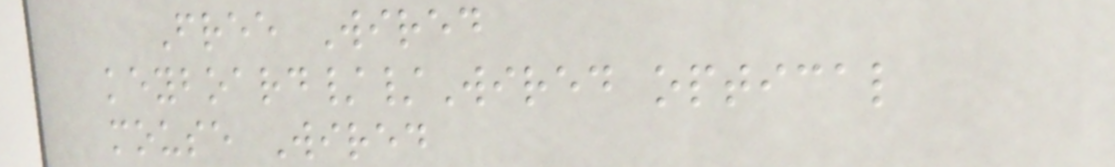Free Wired
keyboard//Wired optical
mouse Wired
